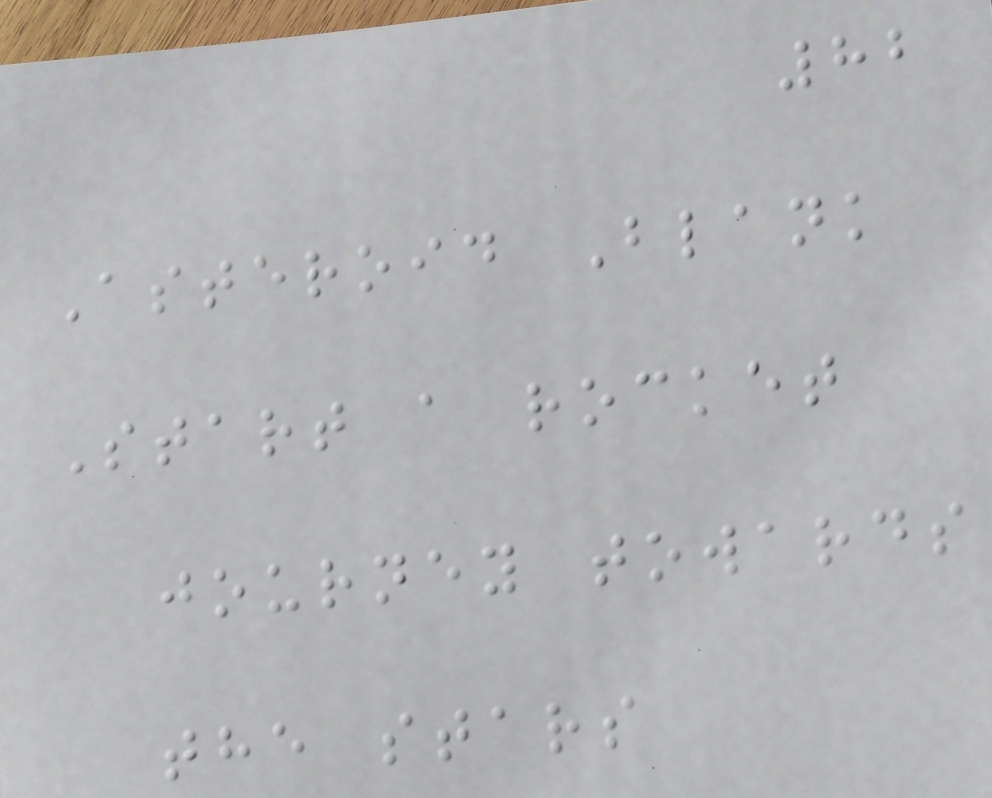82
Asteroid Blank
Start a rocket
journey towards
the stars
